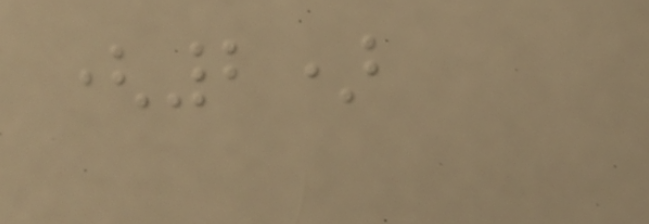(2)
